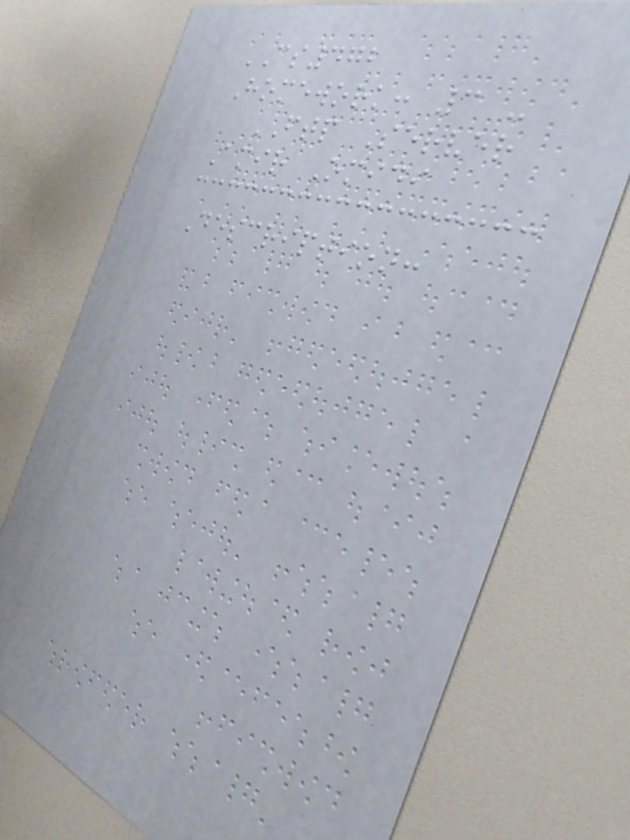CS472
Homework: 3 -
FTP Server
Amir Omidi
Description:
